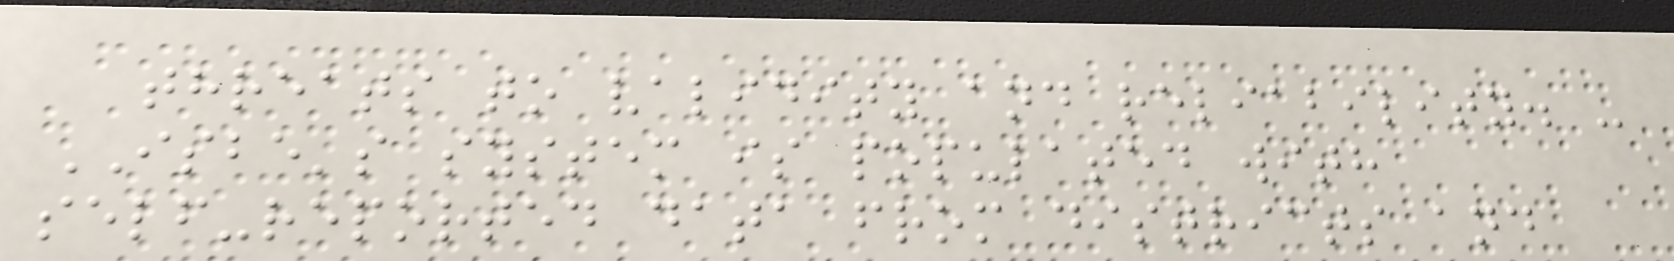threats to validity and reliability. -
ISBE's system is populated with
self-reported data from districts and
